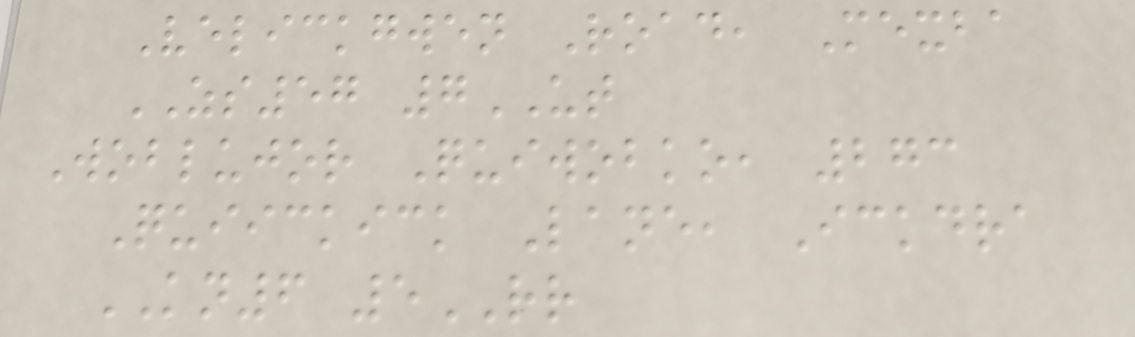Velickgwen Road, Mexba
ZS57 7UT
Woblujor Quiwobko, 273
Quiickick Lane, Ickdra
KN6 5RR
